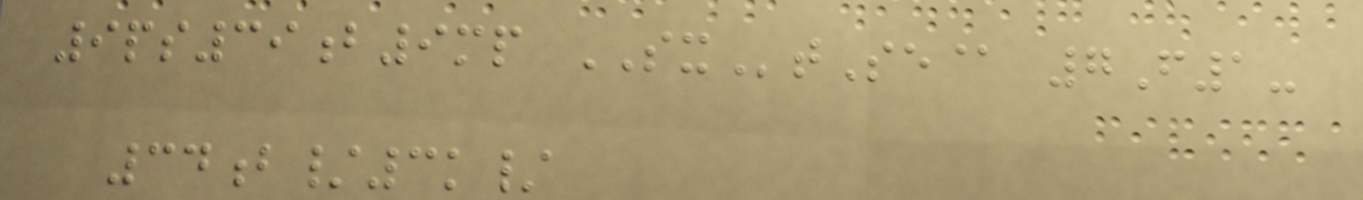9ps39b9mp SXtSe@ 7F1-
34b/3k/
